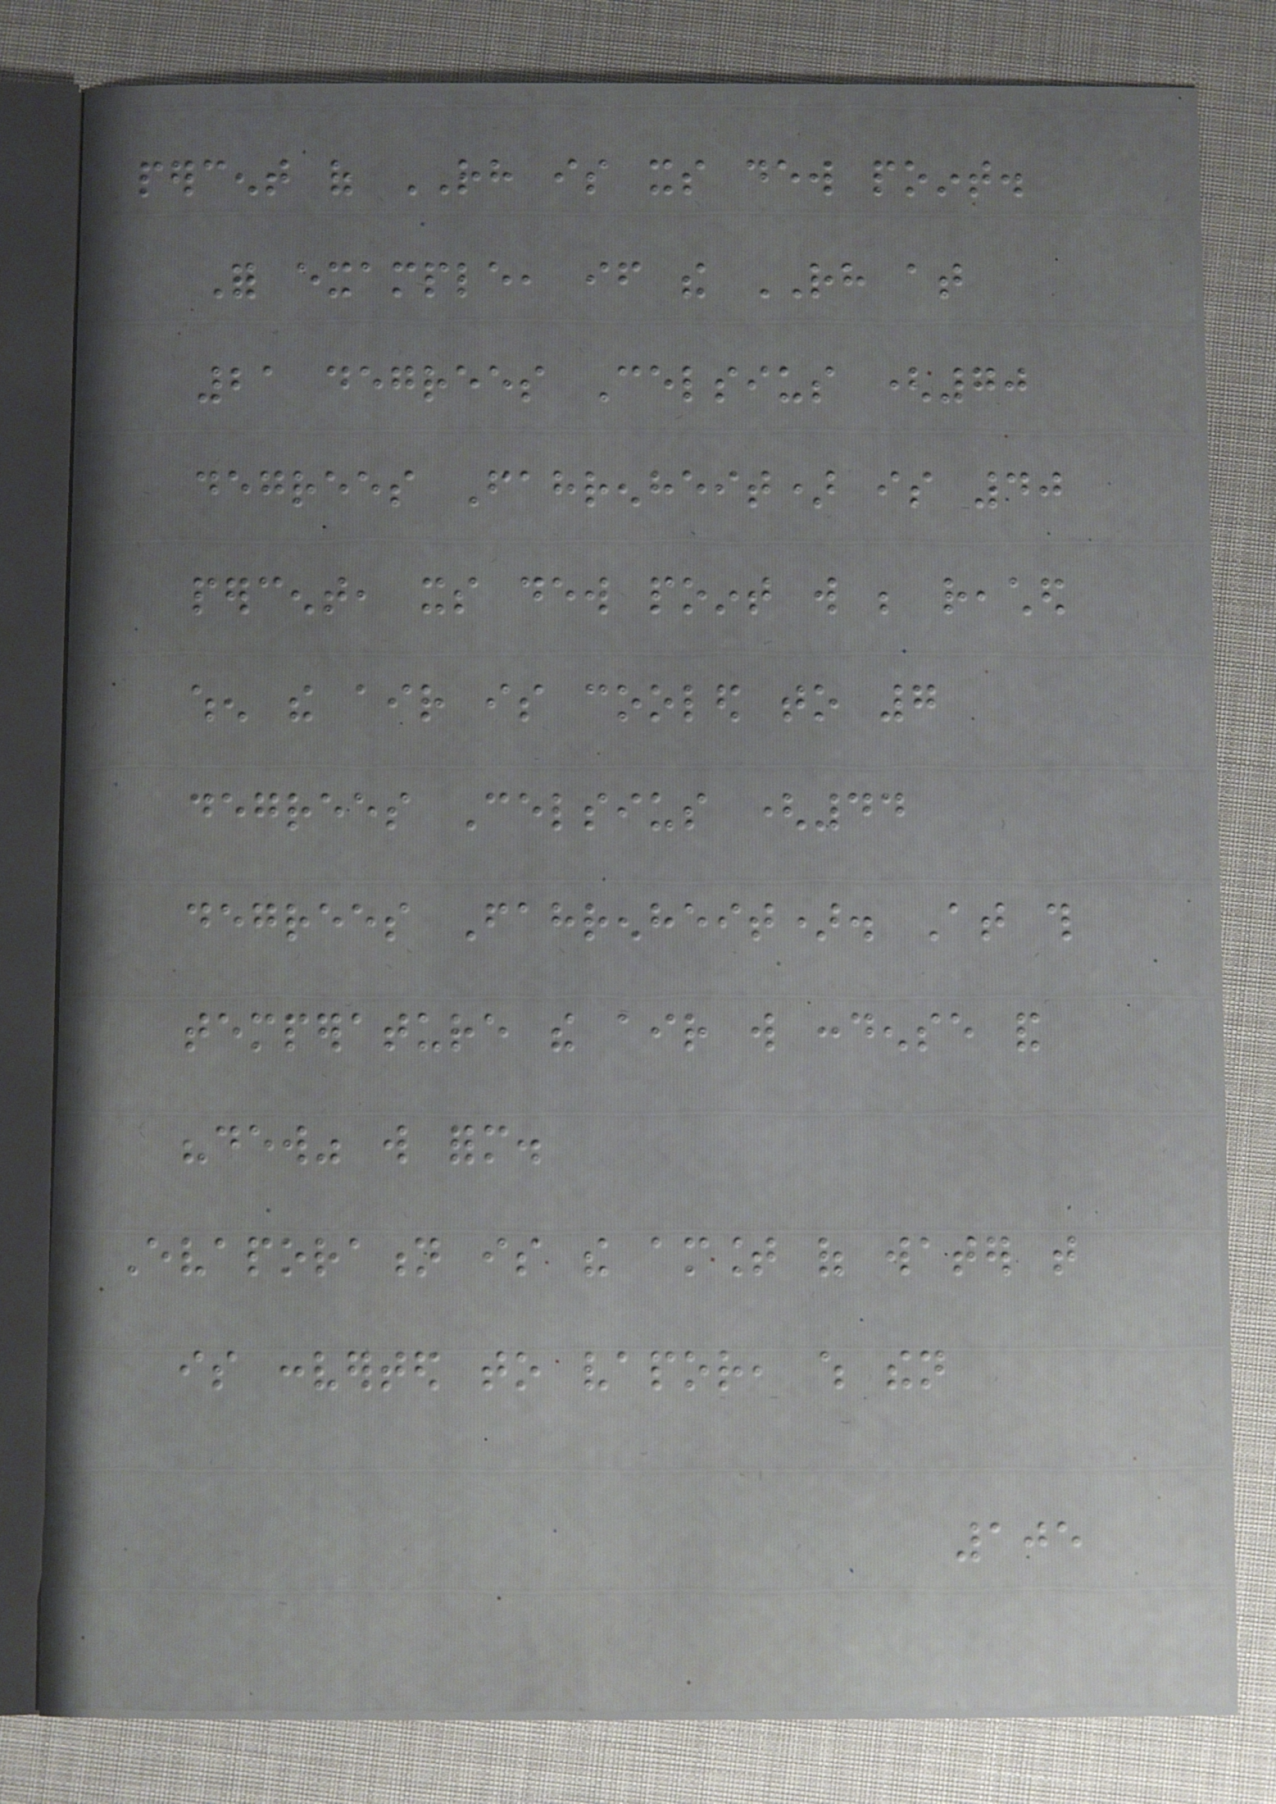percent of RH is its dew point.
For example, if the RH at
21 degrees Celsius (70
degrees Fahrenheit) is 40
percent, its dew point will be reached
when the air is cooled to 7
degrees Celsius (44
degrees Fahrenheit). At this
temperature the air will condense and
"dew" will form.
Evaporation is the amount of water that
is converted to vapor, which then
105
